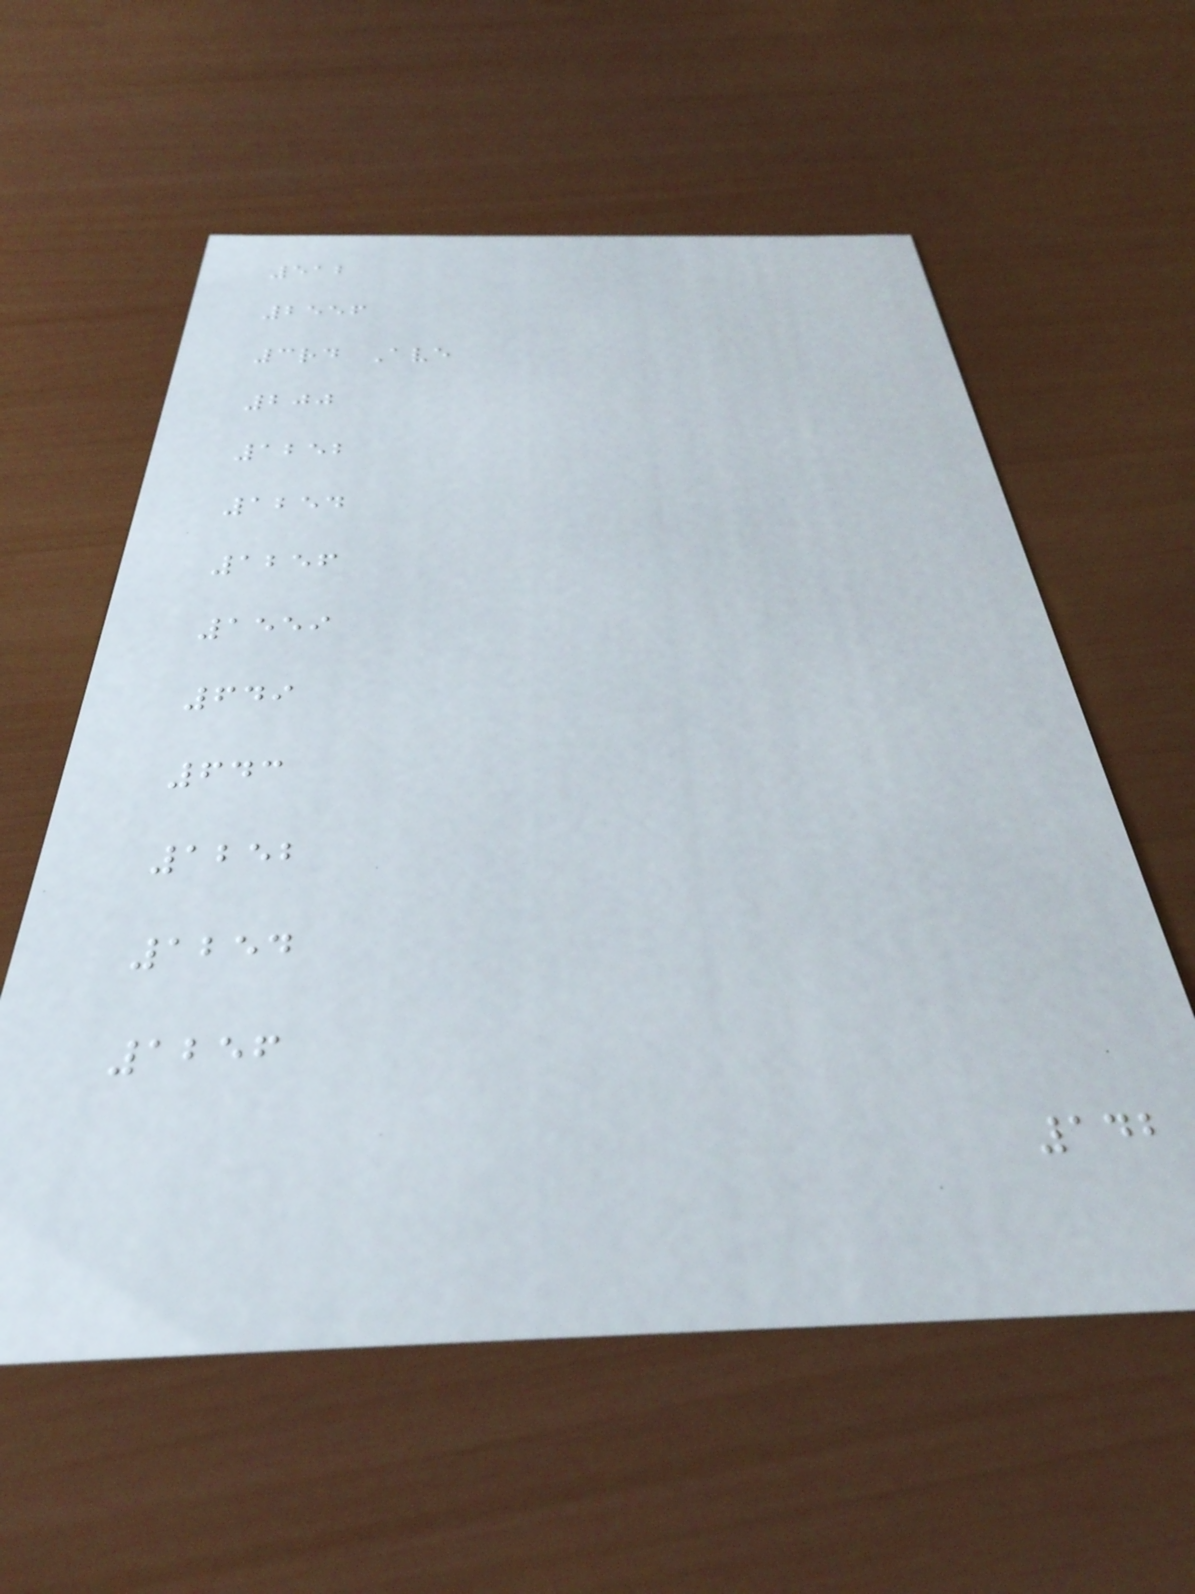512
2556
3rd Ave
200
1252
1254
1256
1559
649
643
1252
1254
1256
142
